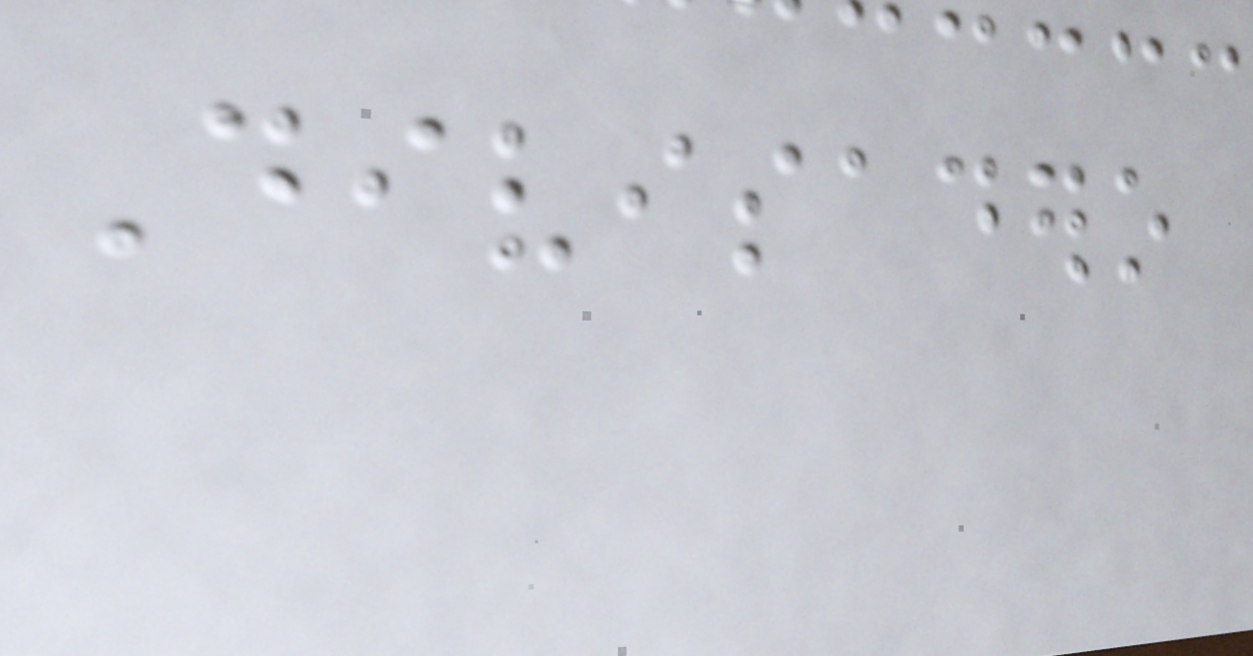Divisadero
